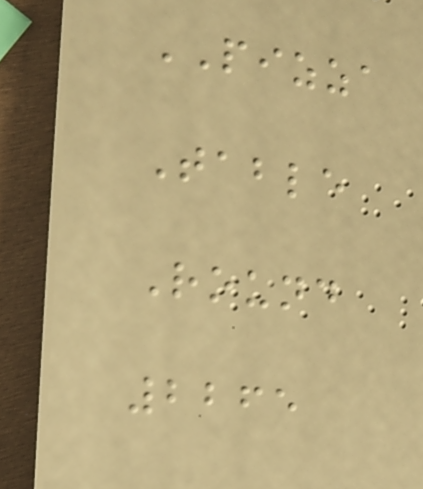PIZZA
Table
Round
2265
